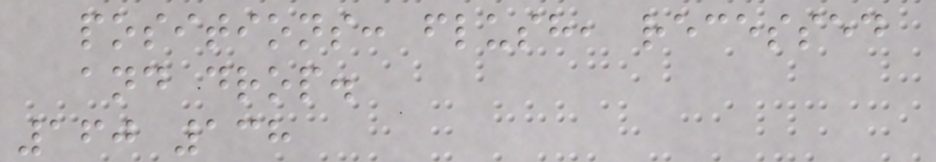positions: flush, recessed
and drop.
160 138
